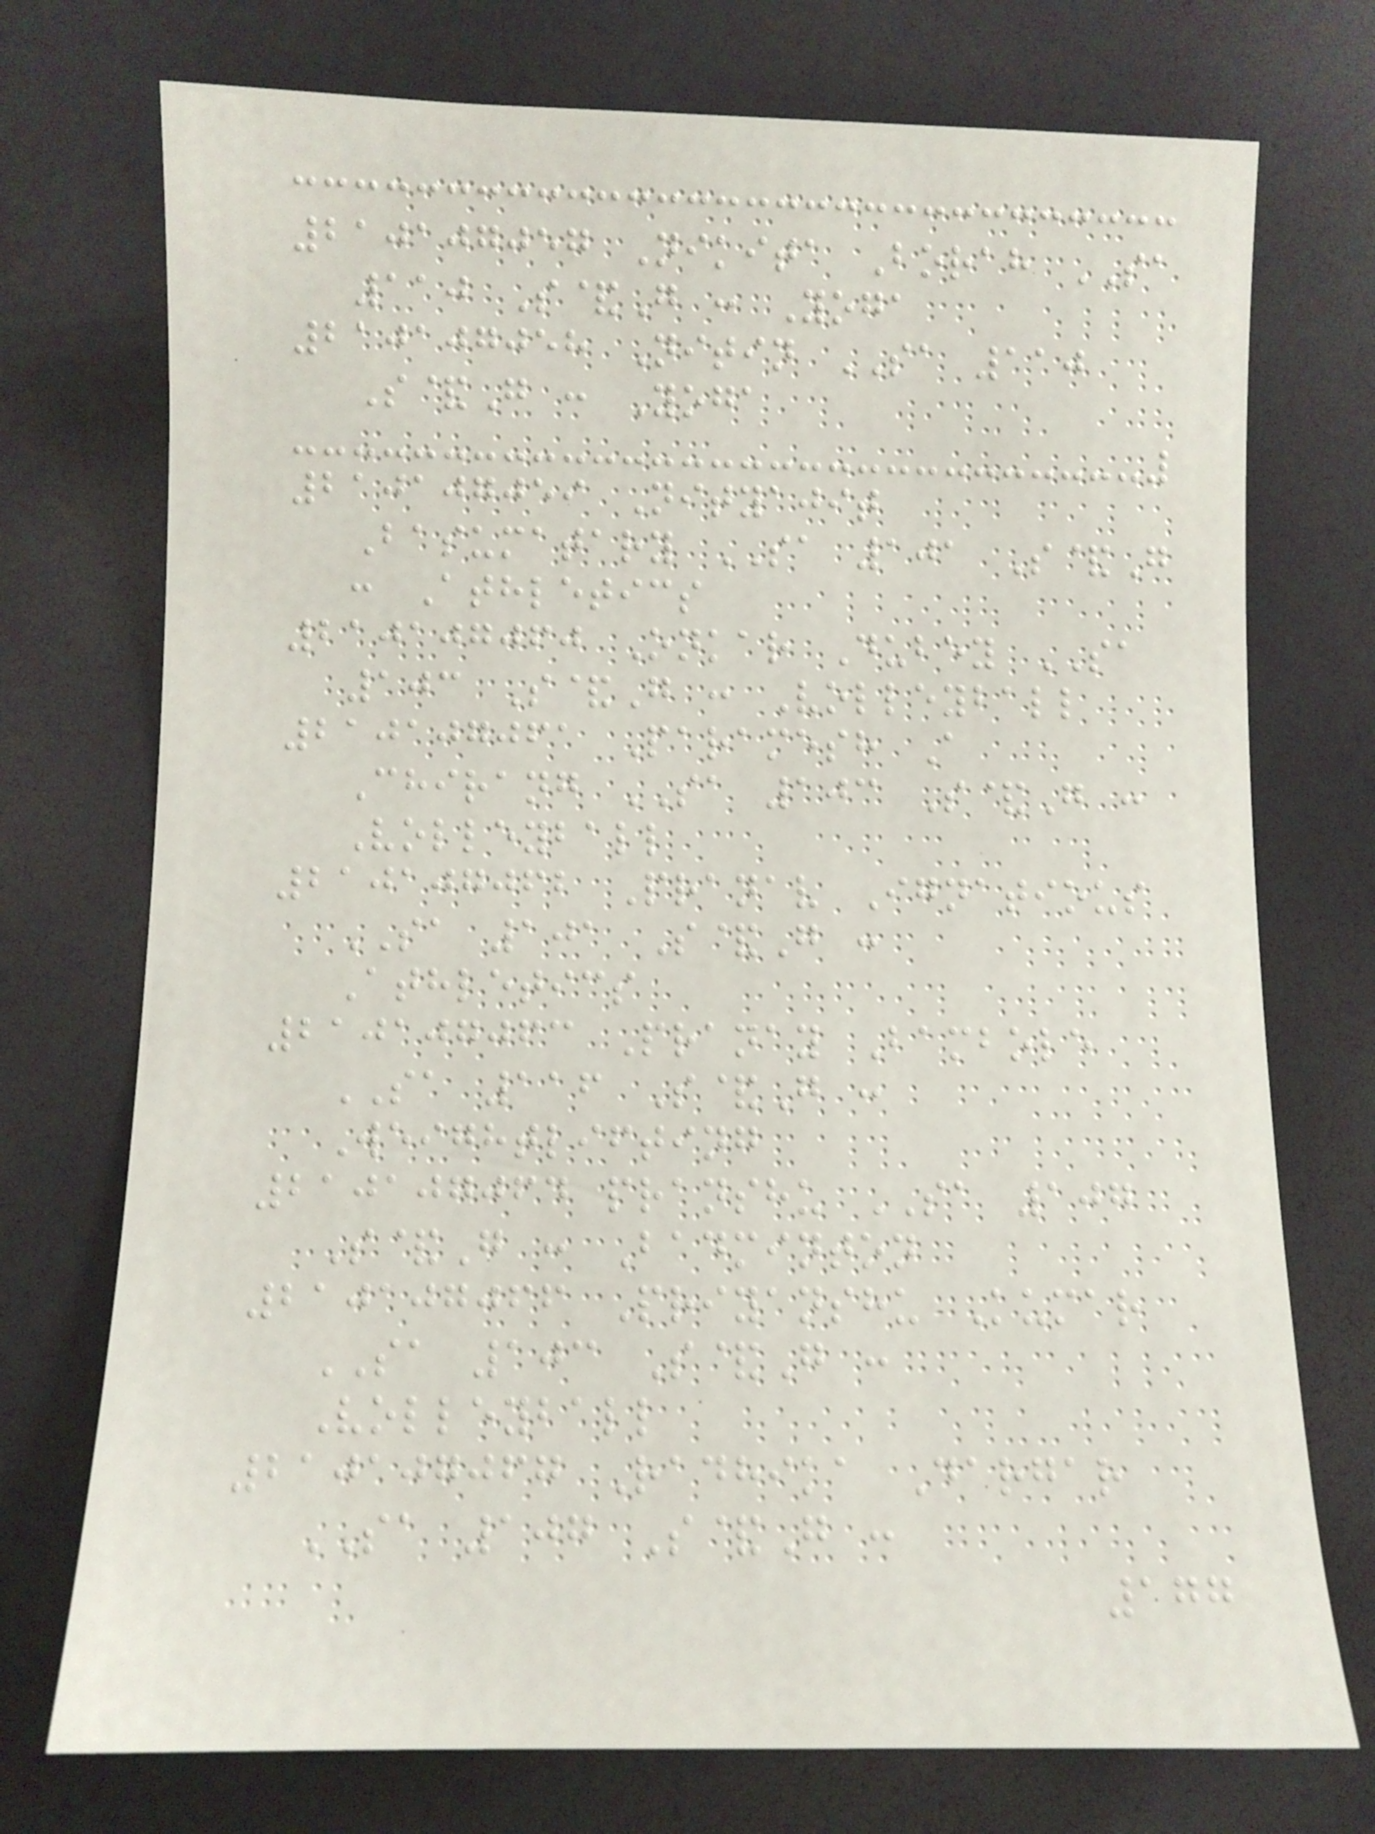210107057 Nikita Borah SA
110 S&G : Yoga
210107058 Nitin SA 110
S&G : Yoga
210107059 Nityajit
Basumatary SA 101 S&G
: Athletics
210107060 Onkar Dubey SA
103 S&G : Volleyball
210107061 Paramesh A
Chirang SA 103 S&G :
Volleyball
210107062 Pranav Ignatious
SA 101 S&G :
Athletics
210107063 Pranay Bambole
SA 116 S&G :
Weightlifting
210107064 pranshu SA 107
S&G : Badminton
210107066 Priyanshu Kumar
SA 103 S&G :
Volleyball
210107067 Radhika Dargar
SA 107 S&G :
177
